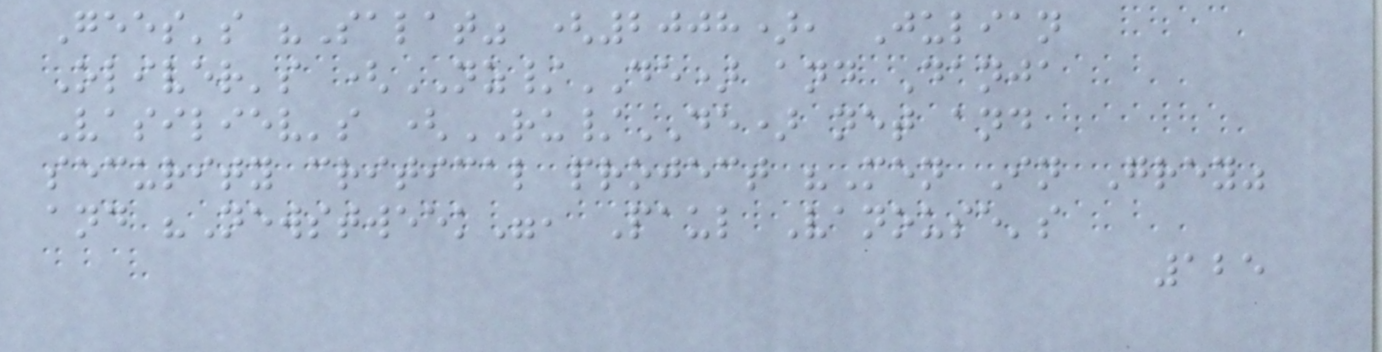Gees's "Salat" (2008), Julian
Oliver's (NZ/DE) and Danja
Vasiliev's (RU/DE) net and
security critical project "Men In Grey"
and "Newstweek", Paul Vanouse's
125
